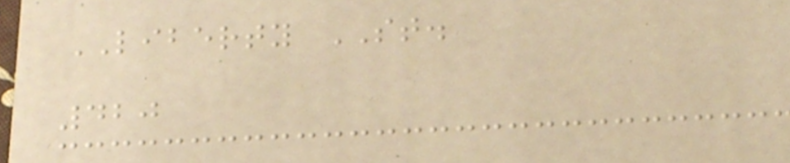LIBERTY ST.
420
